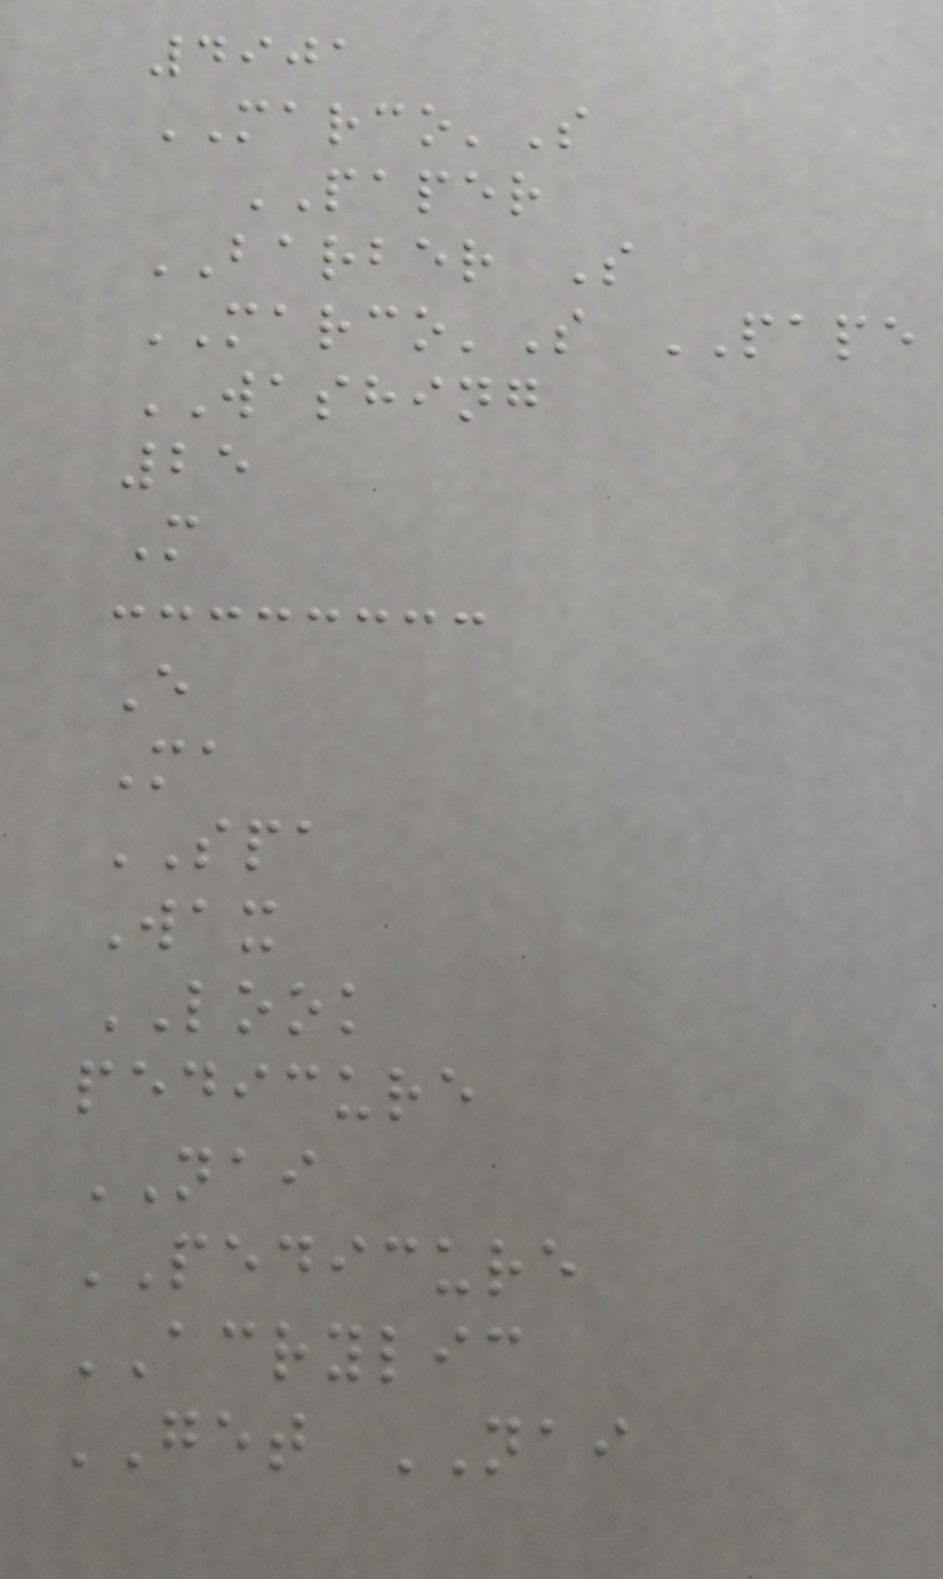4901
MARCO'S
PAPER
BARBER S
MARCO'S PAPE
WASHING
25
M
E
Ma
SPA
Wax
LOOK
pedicure
NAI
PEDICURE
ACRYLIC
GET NAI
